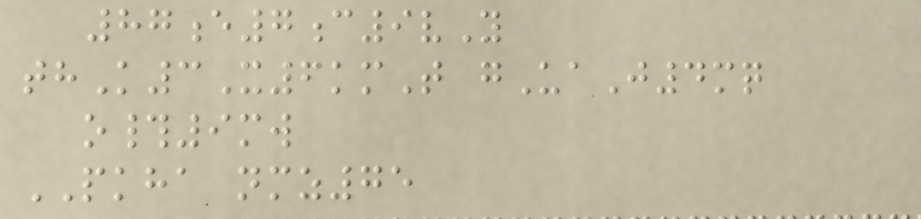87e7c9vY
thK3X6kmT gUaJ4mq
o#9mw
PKHA nmz75
